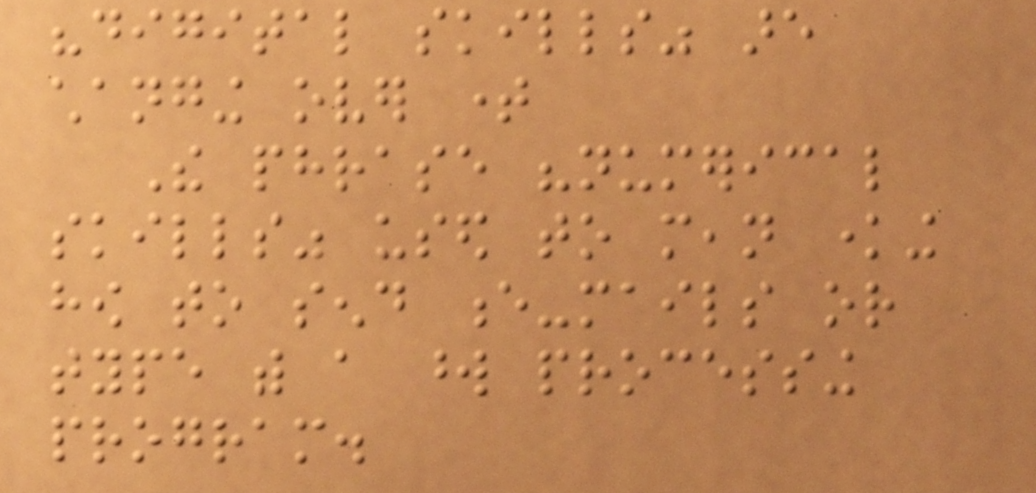"digital skills" are
changing over time
The phrase "numerical
skills" used to mean knowing
how to send e-mails or
type with a word processing
program.
